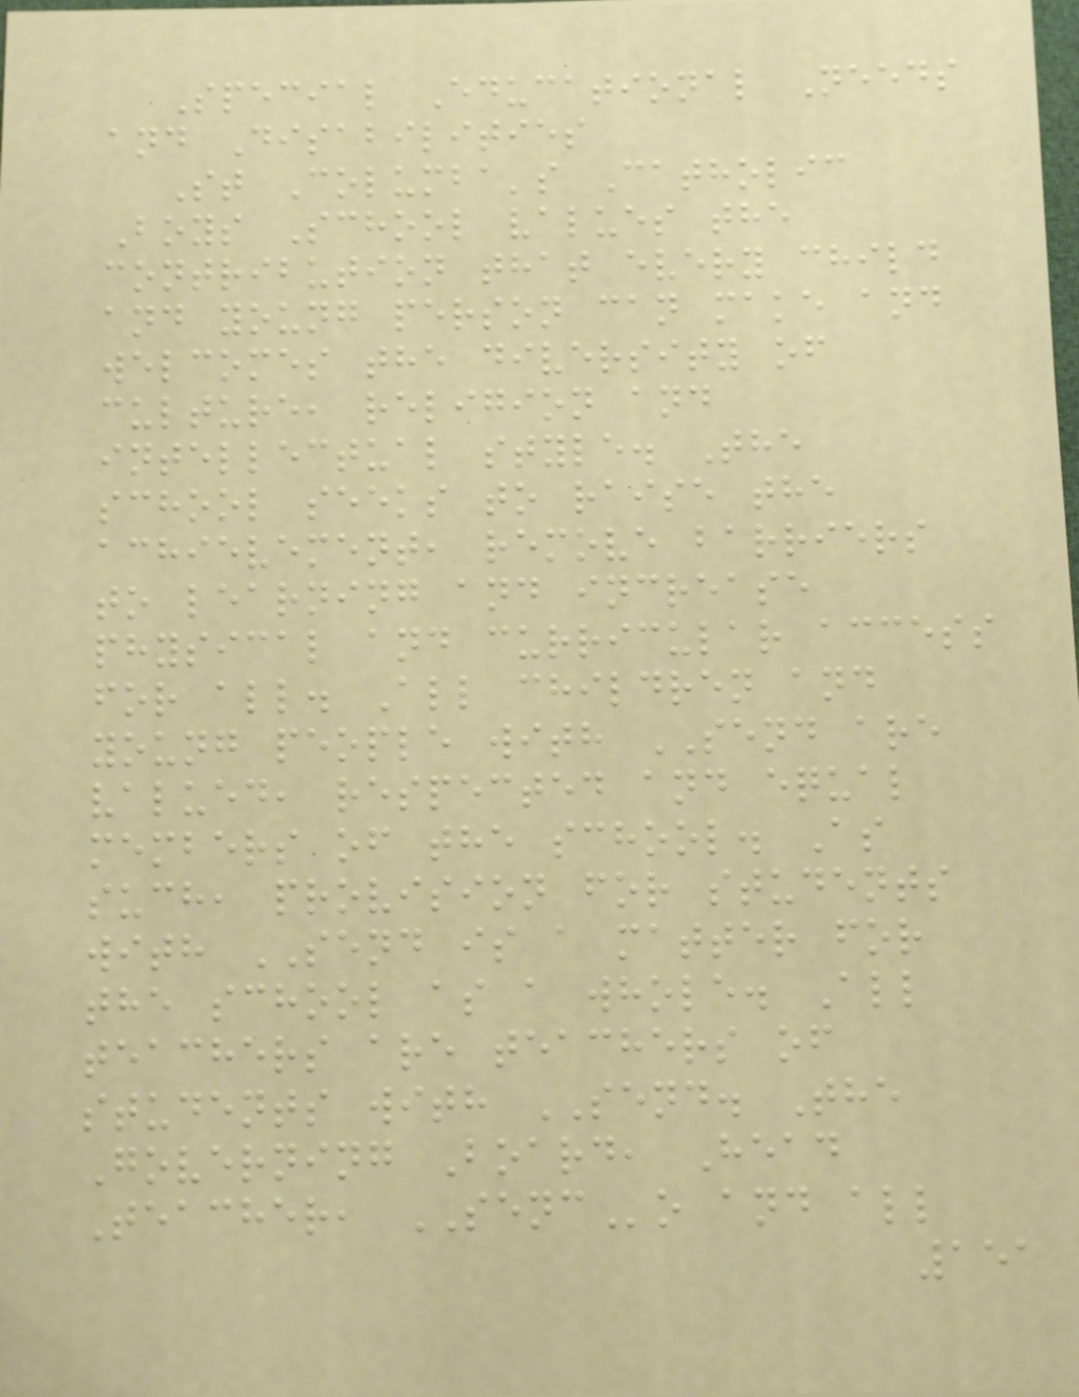Special Educational Needs
and Disabilities
St Columba's Catholic
Boys School values the
contribution that every child
and young person can make and
welcomes the diversity of
culture, religion and
intellectual style. The
school seeks to raise the
achievement, remove barriers
to learning and increase
physical and curricular access
for all. All children and
young people with SEND are
valued, respected and equal
members of the school. As
such, provision for students
with SEND is a matter for
the school as a whole. All
teachers are teachers of
students with SEND. The
Governing Board, Head
Teacher, SENCo and all
151
